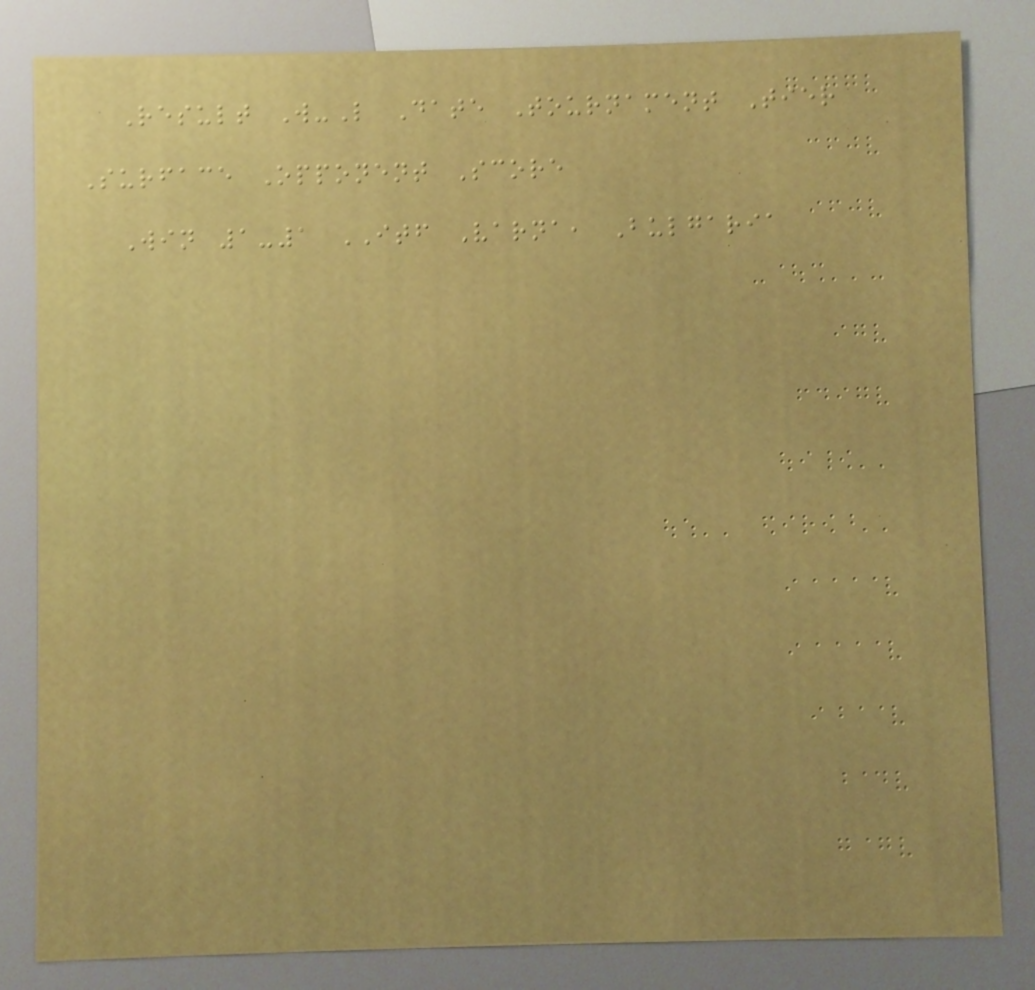Result W-L Date Tournament Tier
Surface Opponent Score
Win 1-1 ITF Varna, Bulgaria
